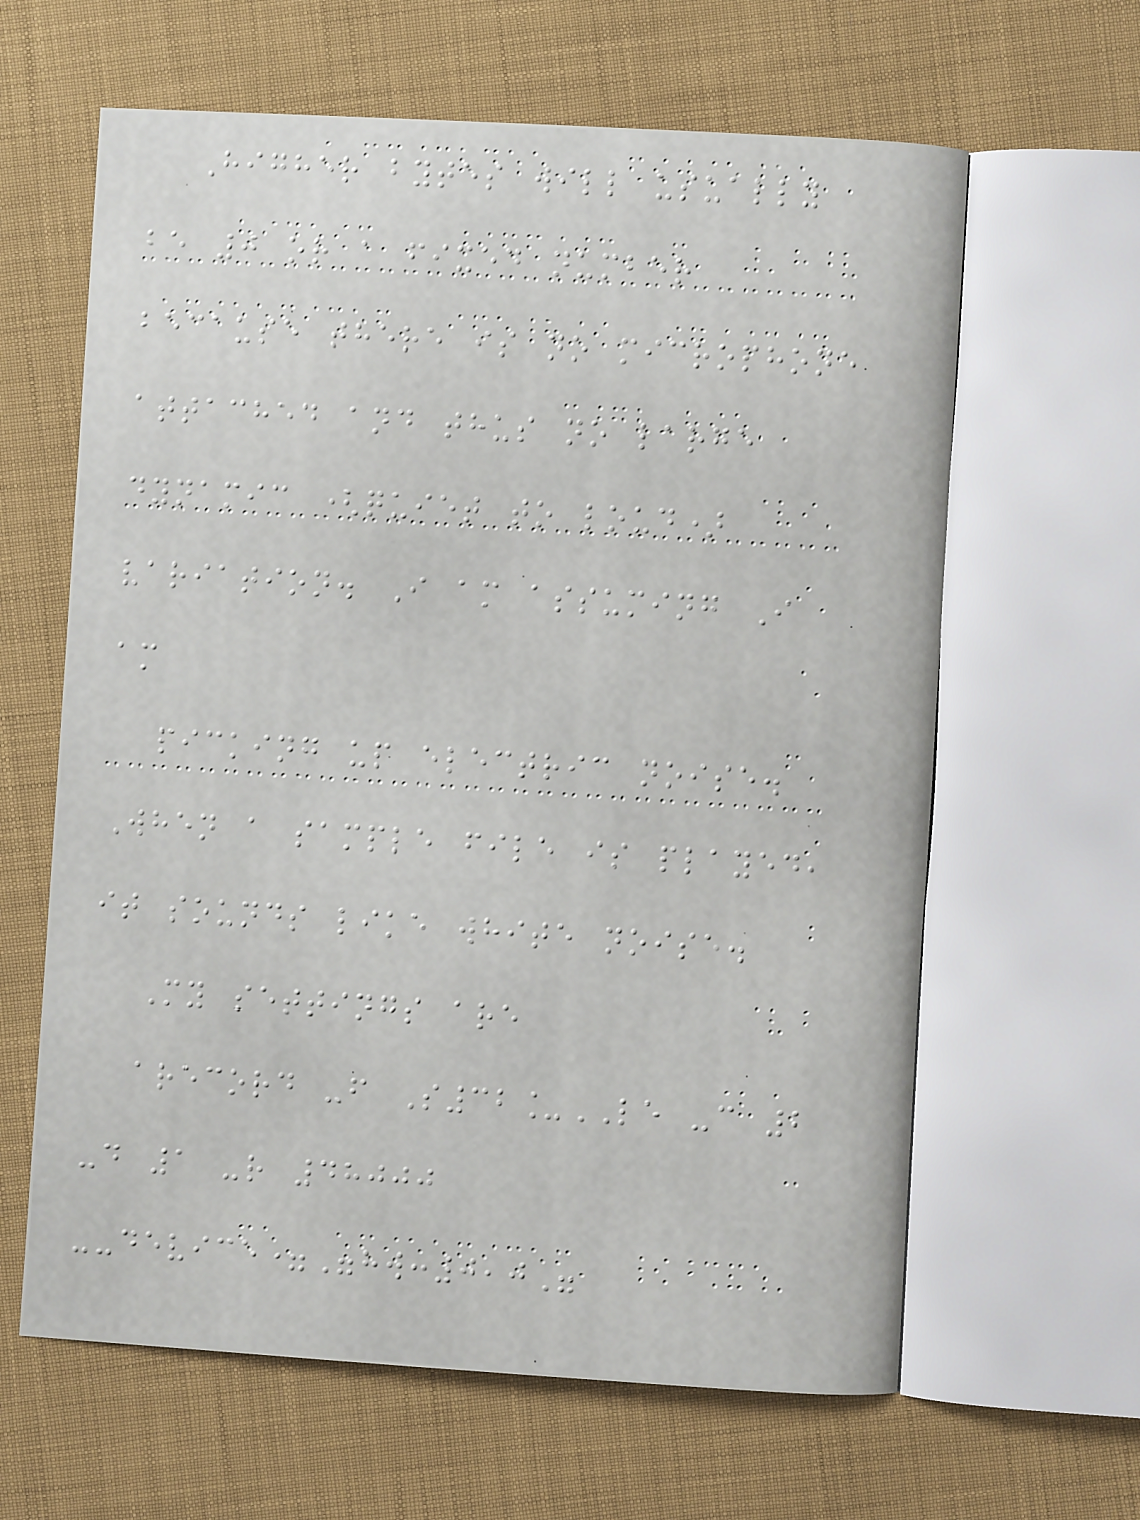Higher bytes will usually
be 0 or a fixed number
because there is no microphone
attached and thus no large
dynamic (quiet to loud)
variation. I am assuming I
am
picking up electric noise.
When a sample file is played,
it sounds like white noise.
My settings are
arecord -f S32_LE -c 2
-d 1 -r 48000
--device="hw:0,0"
